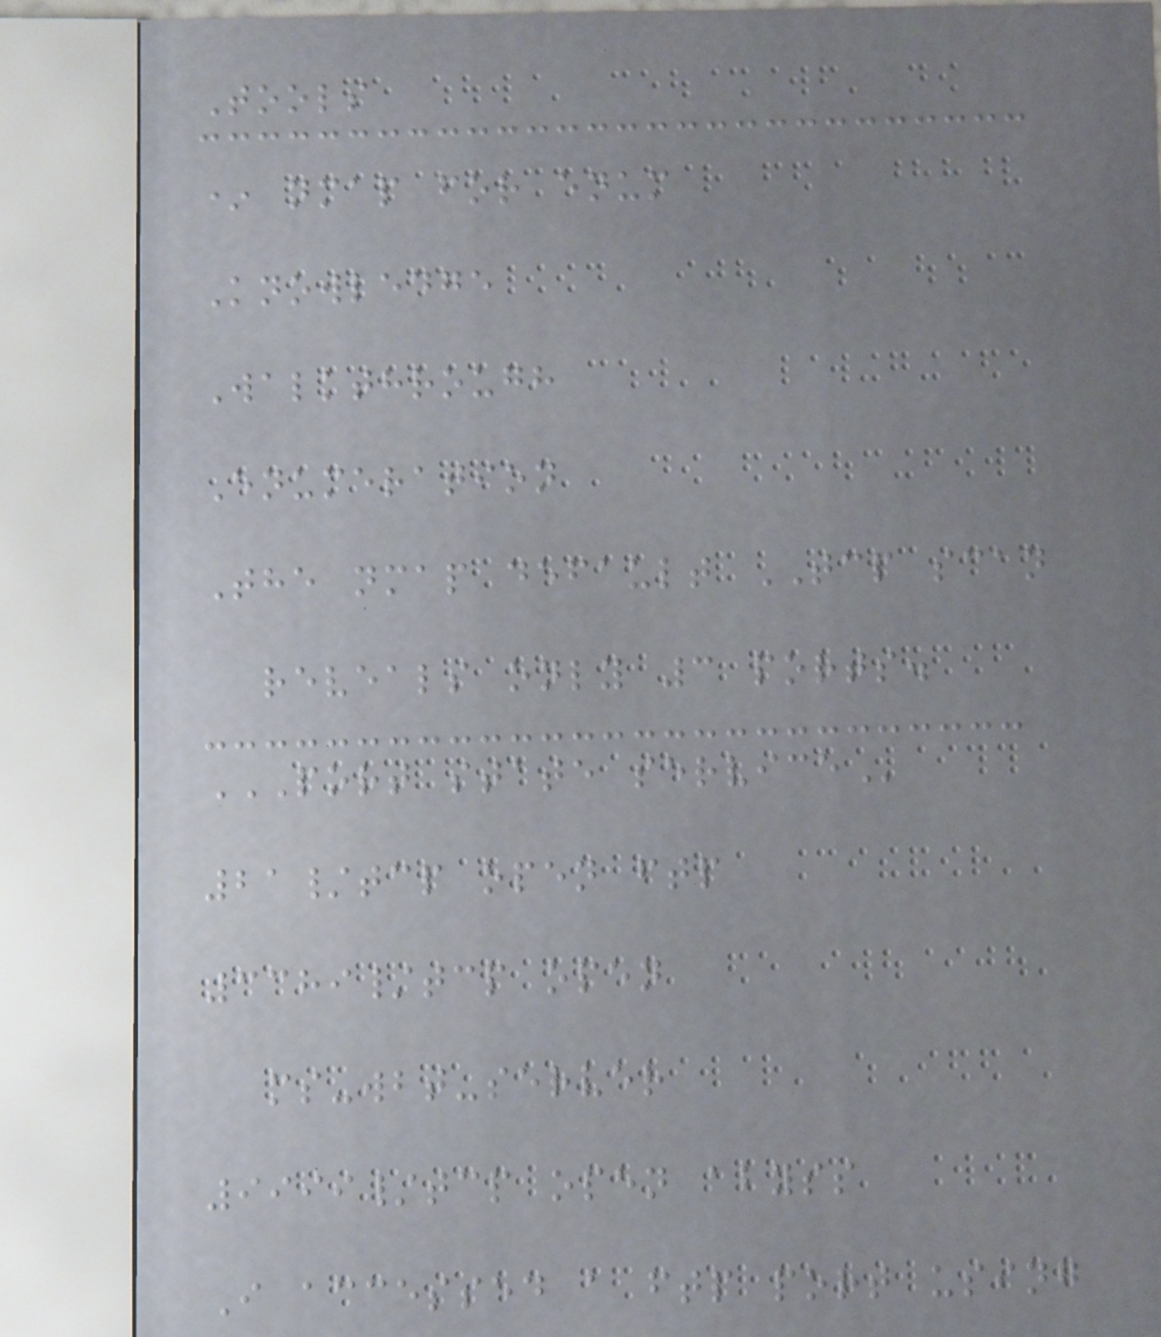Tools
* nmap for enum
Knowledge
Walkthrough
Enumeration
The nmap default TCP scan
reveals only 3 ports.
PORT STATE SERVICE
21/tcp open ftp
3389/tcp open
ms-wbt-server
9999/tcp open abyss
I accessed a ftp port using
